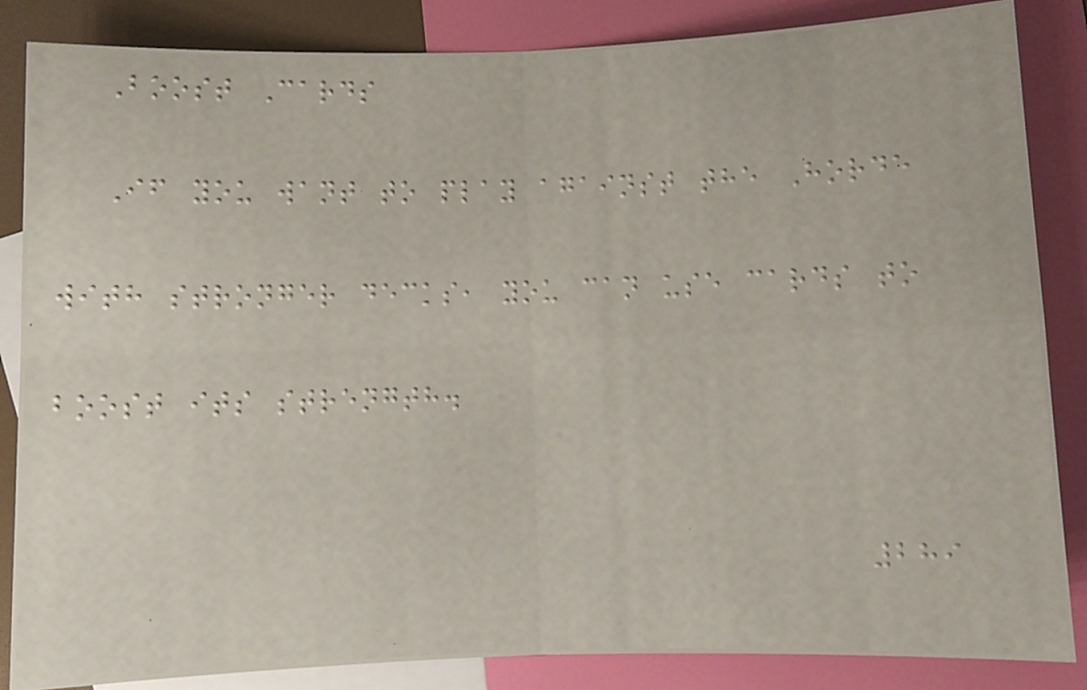Boost Cards
If you want to play against the Horde
with stronger decks, you can use cards to
boost its strength.
289
